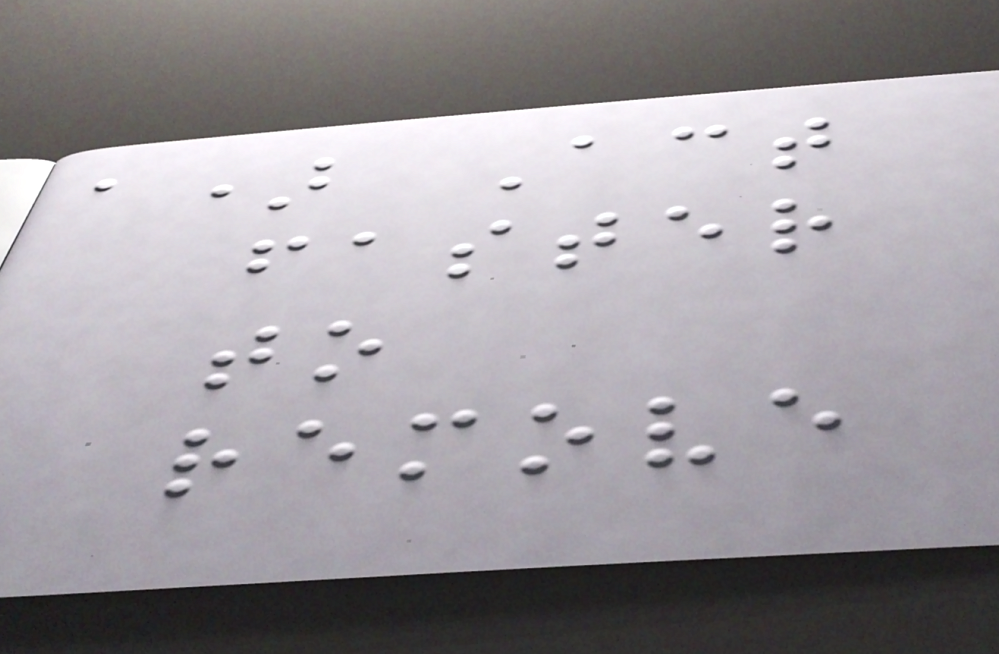a) Act
faster
to
remove
